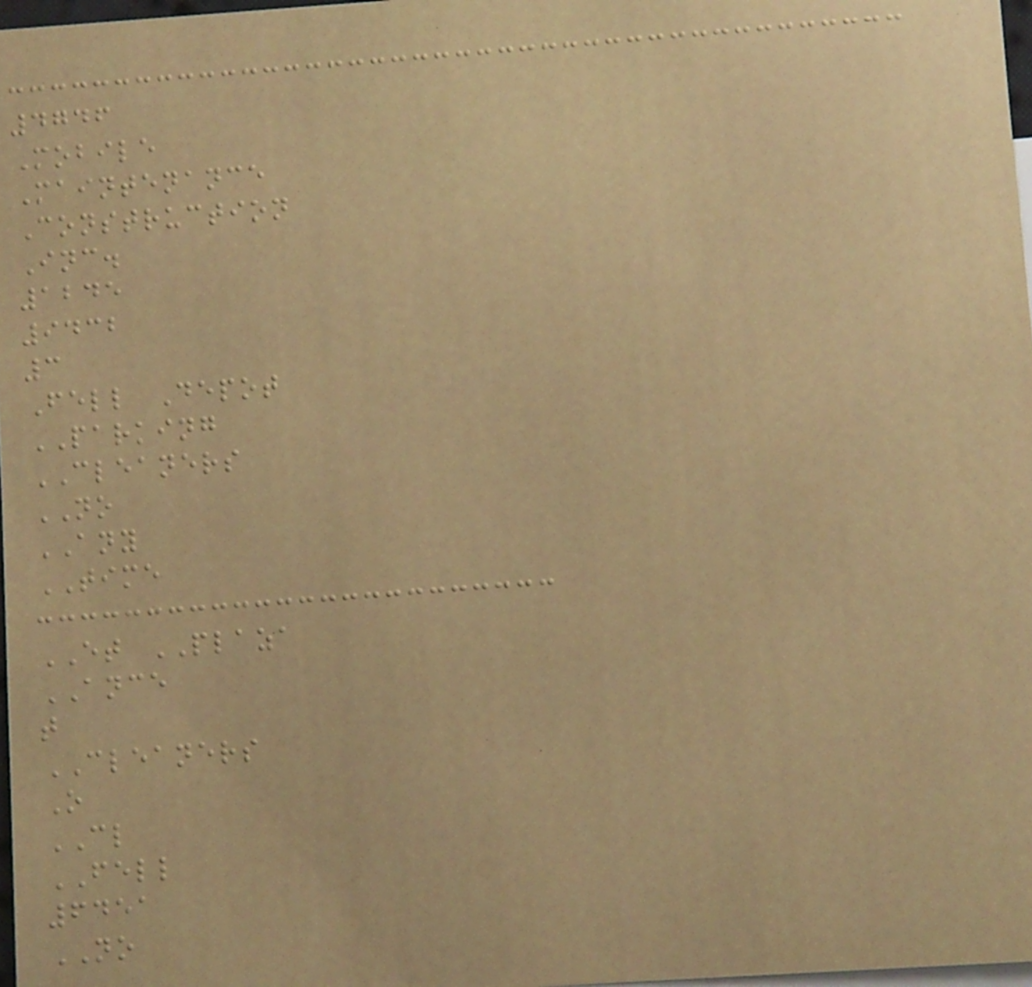4746
Mobile
Maintenance
Construction
Inc.
1245
9432
3
Fell Depot
PARKING
CLEANERS
NO
ANY
TIME
ET PLAZA
ANCE
t
CLEANERS
O
CL
FELL
6451
NO
